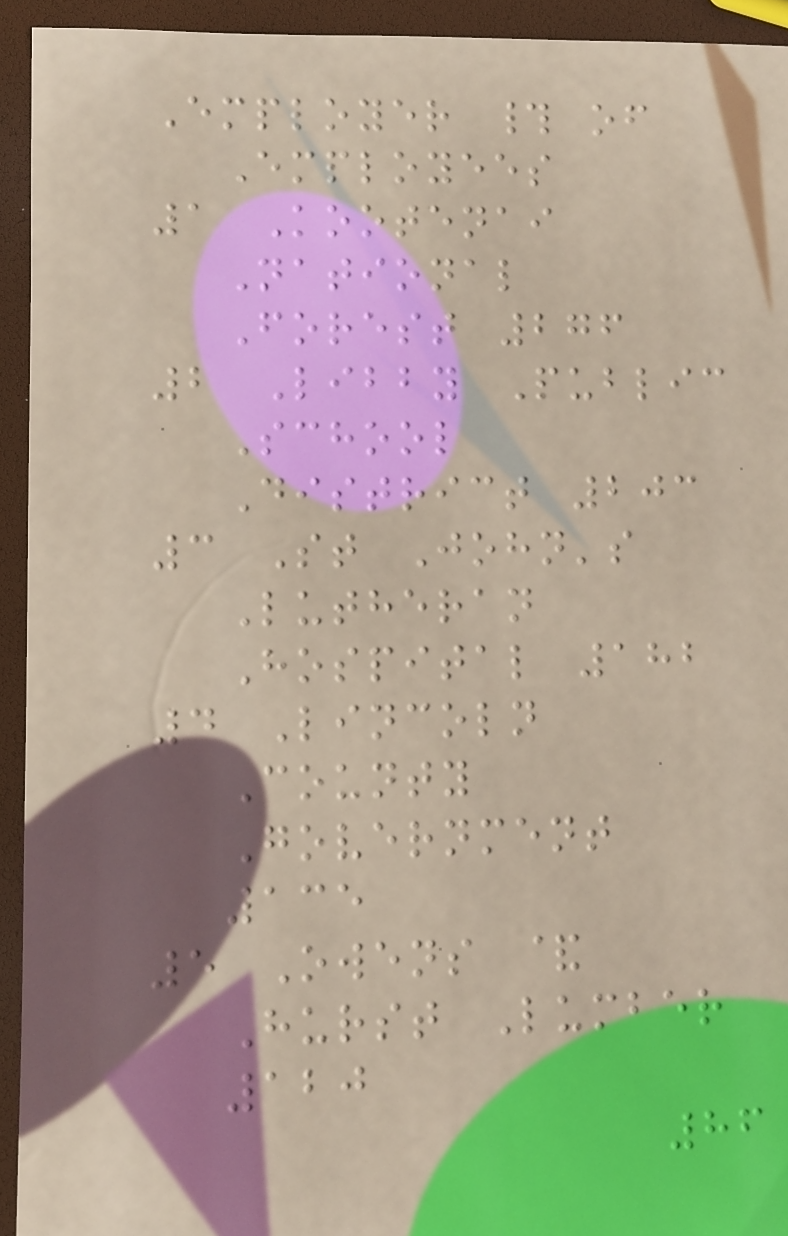Employer # of
Employees
1 Kootenai
National
Forest 276
2 Libby Public
School
District 203
3 St John's
Lutheran
Hospital 182
4 Lincoln
County
Government
135
5 Owens &
Hurst Lumber
120
86
